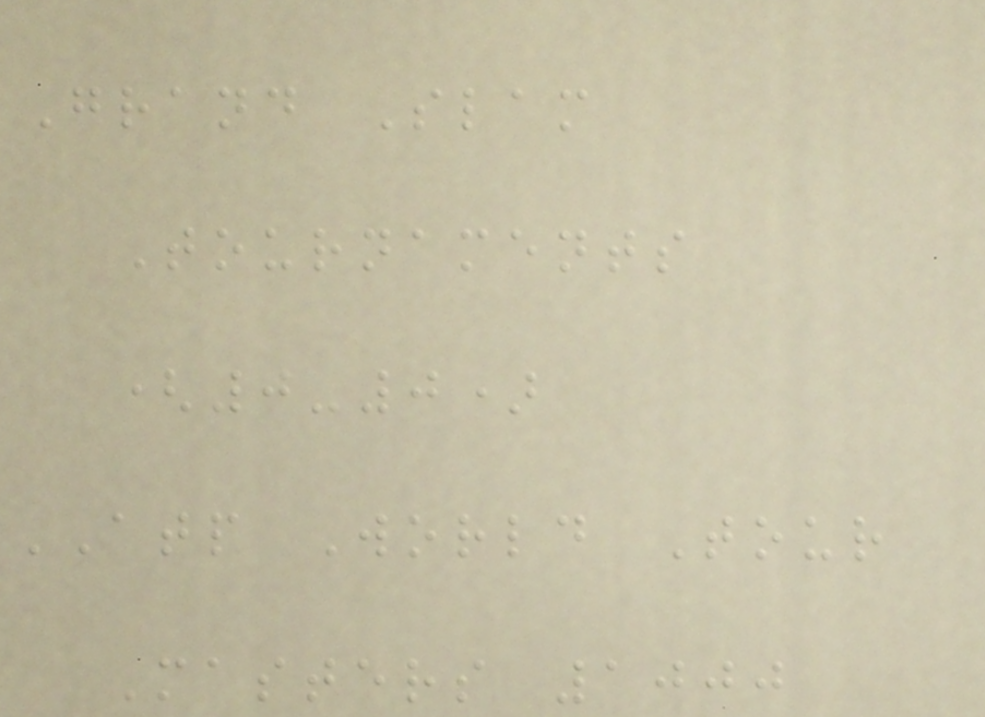Grand Slam
Tournaments
(0-0)
ATP World Tour
Masters 1000
